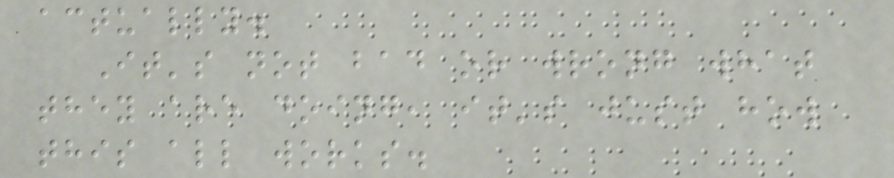actually.
It's not bad or wrong what
they are doing, it's just how
this all works.
